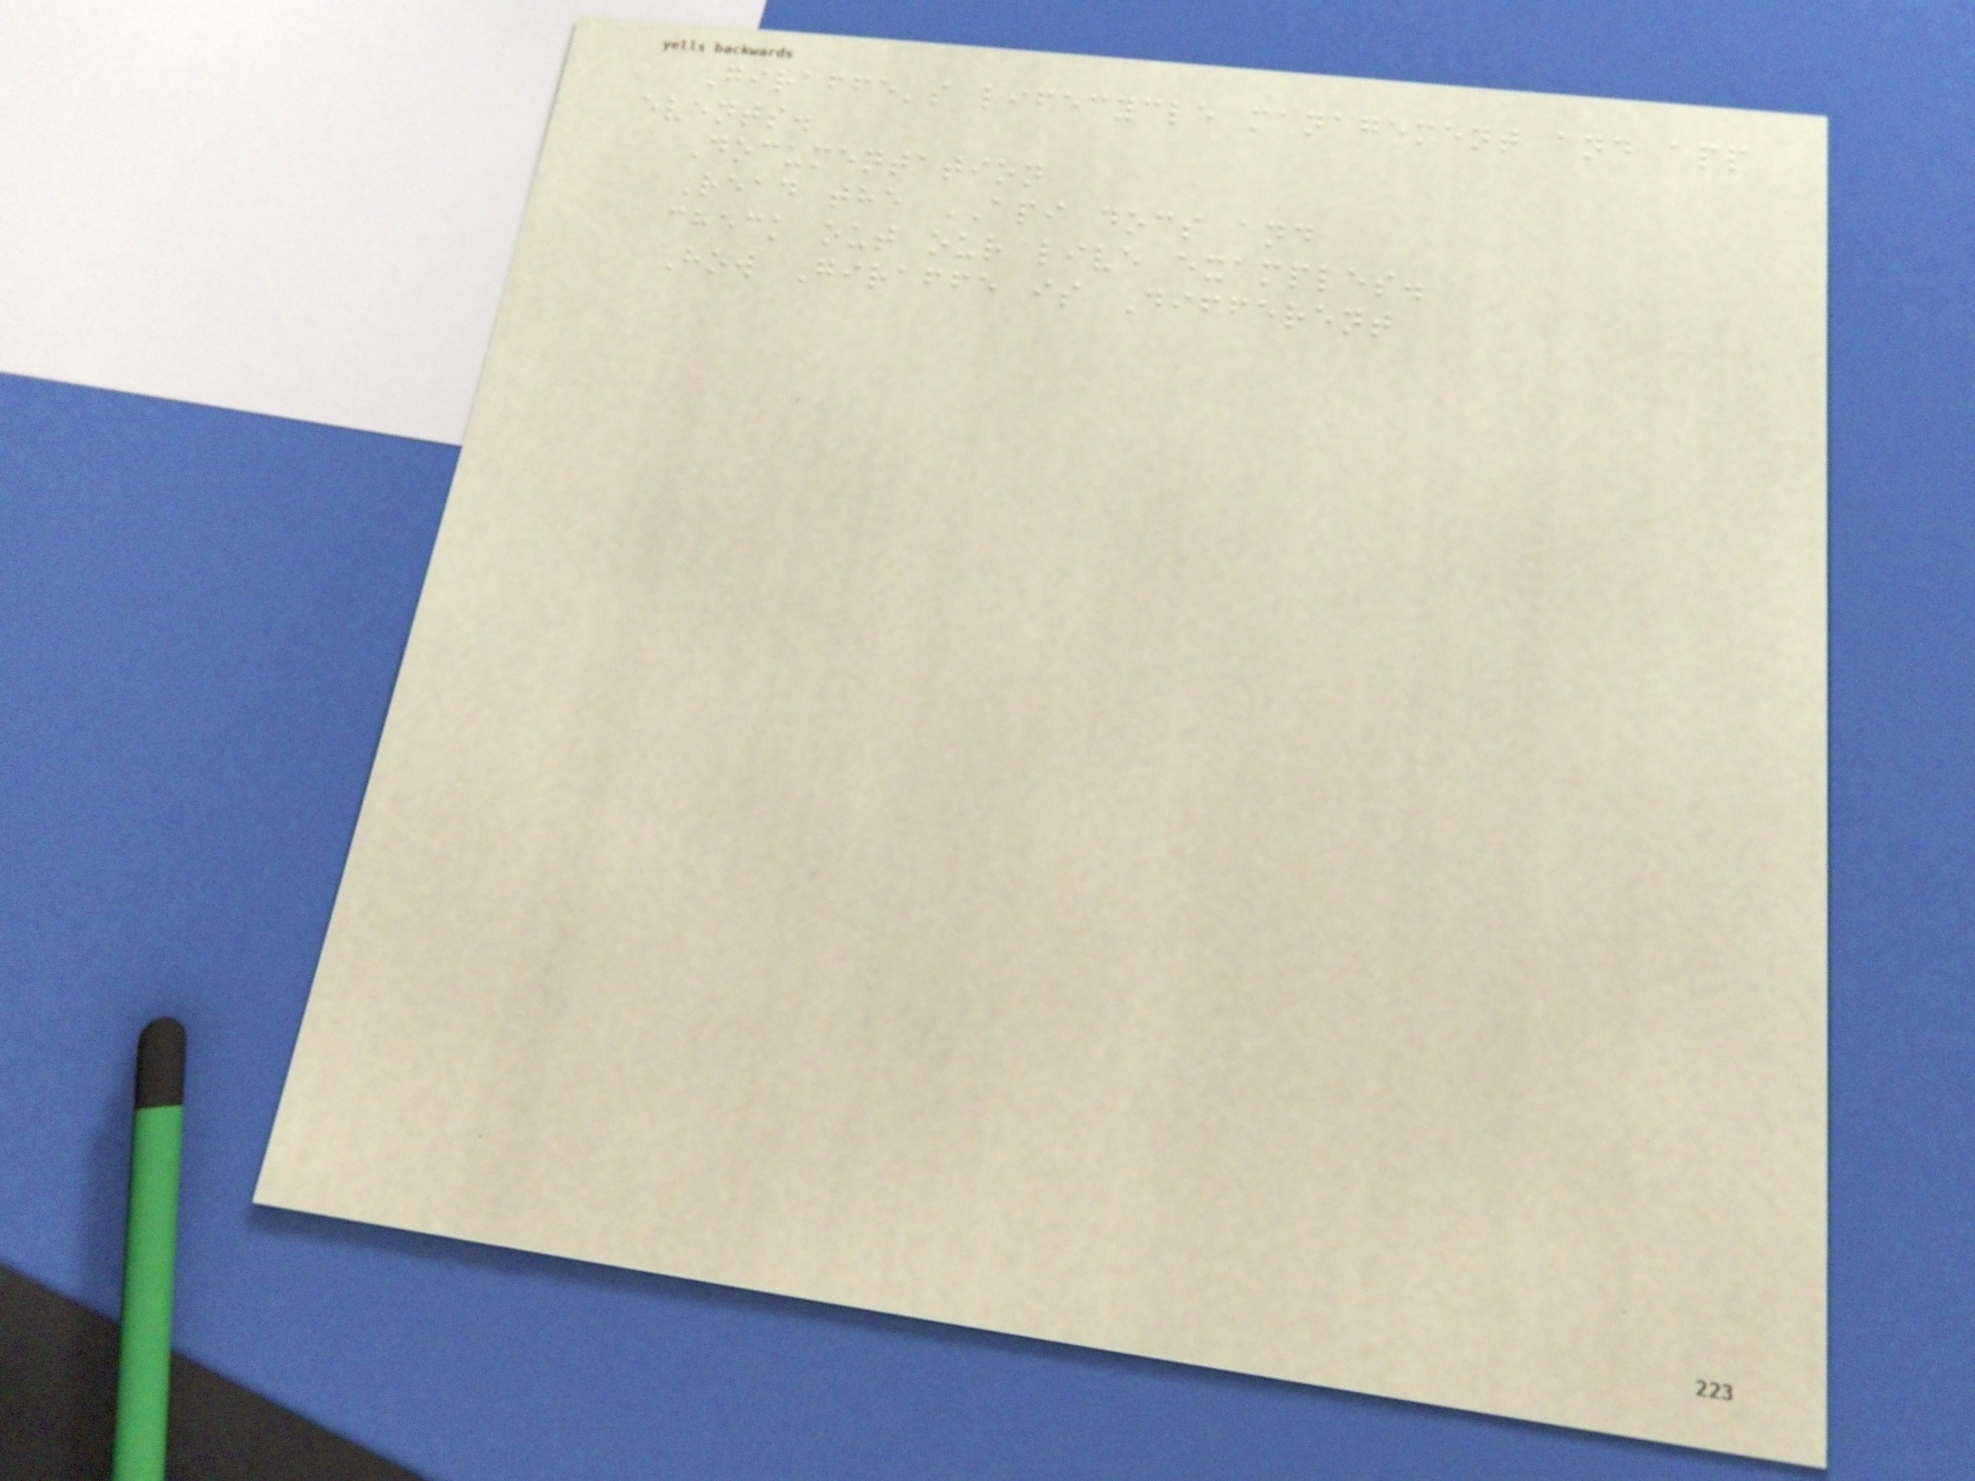Giraffe's lifecycle management and app
events.
Documentation
Read the API docs and
check out our live examples.
How Giraffe is Different
